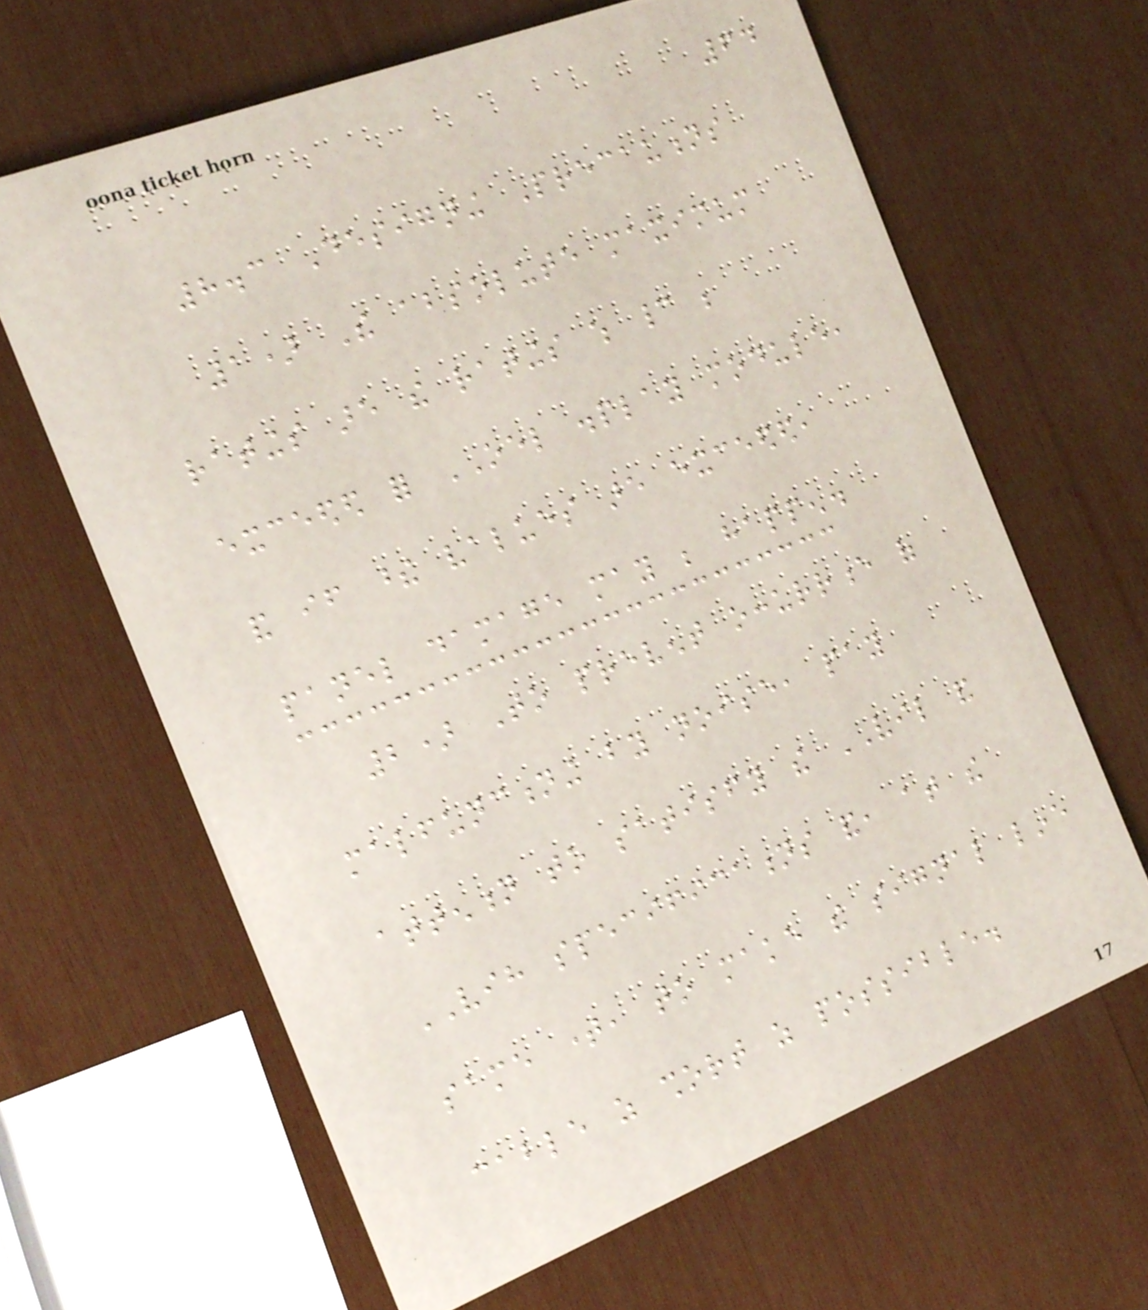64
8.3 Designing Precautions
1) The absolute maximum
ratings are the ratings which cannot be
exceeded for OEL display module,
and if these values are exceeded,
panel damage may be happen.
2) To prevent occurrence of
malfunctioning by noise, pay
attention to satisfy the VIL and
VIH specifications and, at the
same time, to make the signal line
cable as short as possible.
